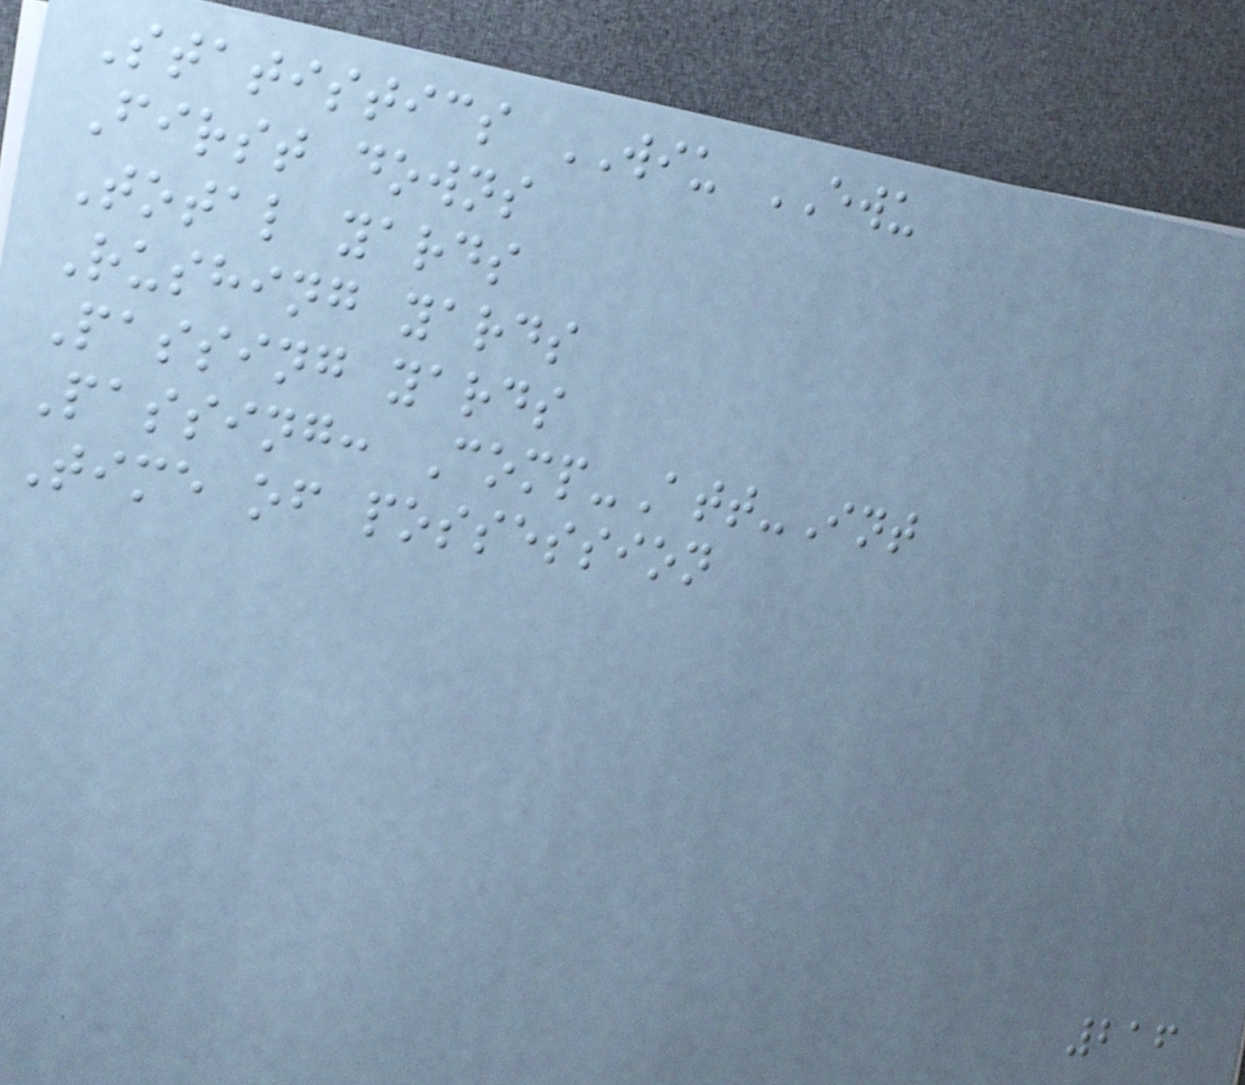Statistics WIU EWU
First downs
Total yards
Rushing yards
Passing yards
Passing: Comp-Att-Int
Time of possession
216
